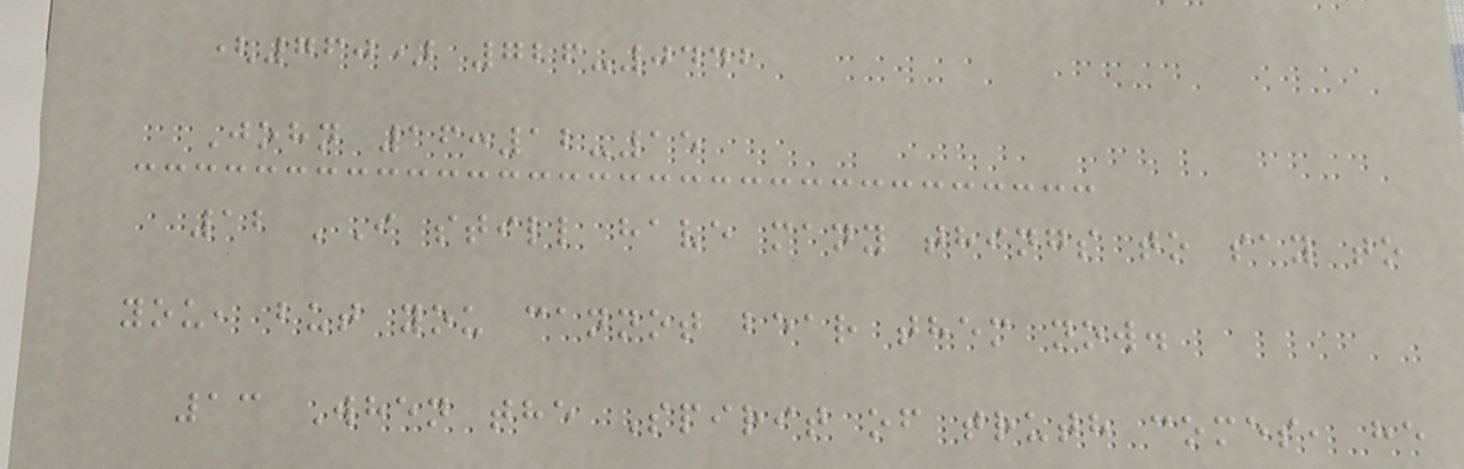(760) 726-0442
John 16:12-15
12 'I still have many things to say to
you, but you cannot bear them now.
13 When the Spirit of truth comes, he
